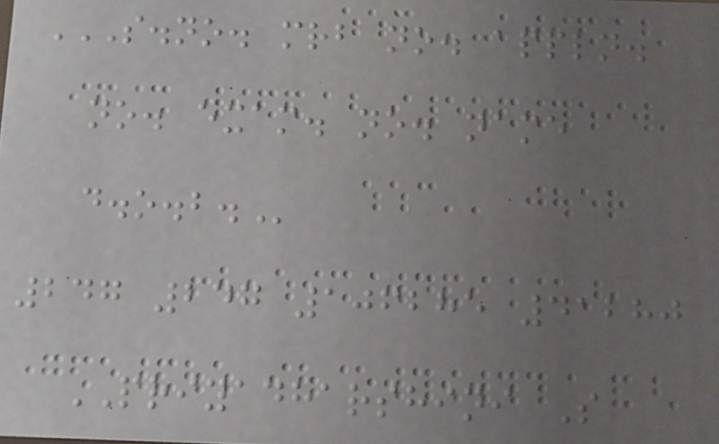S.NO. MRB NO. APPLN.
NO. EXAM. NO. NAME
D.O.B.
247 247 106285 41280
PRIYADHARSHINI S
